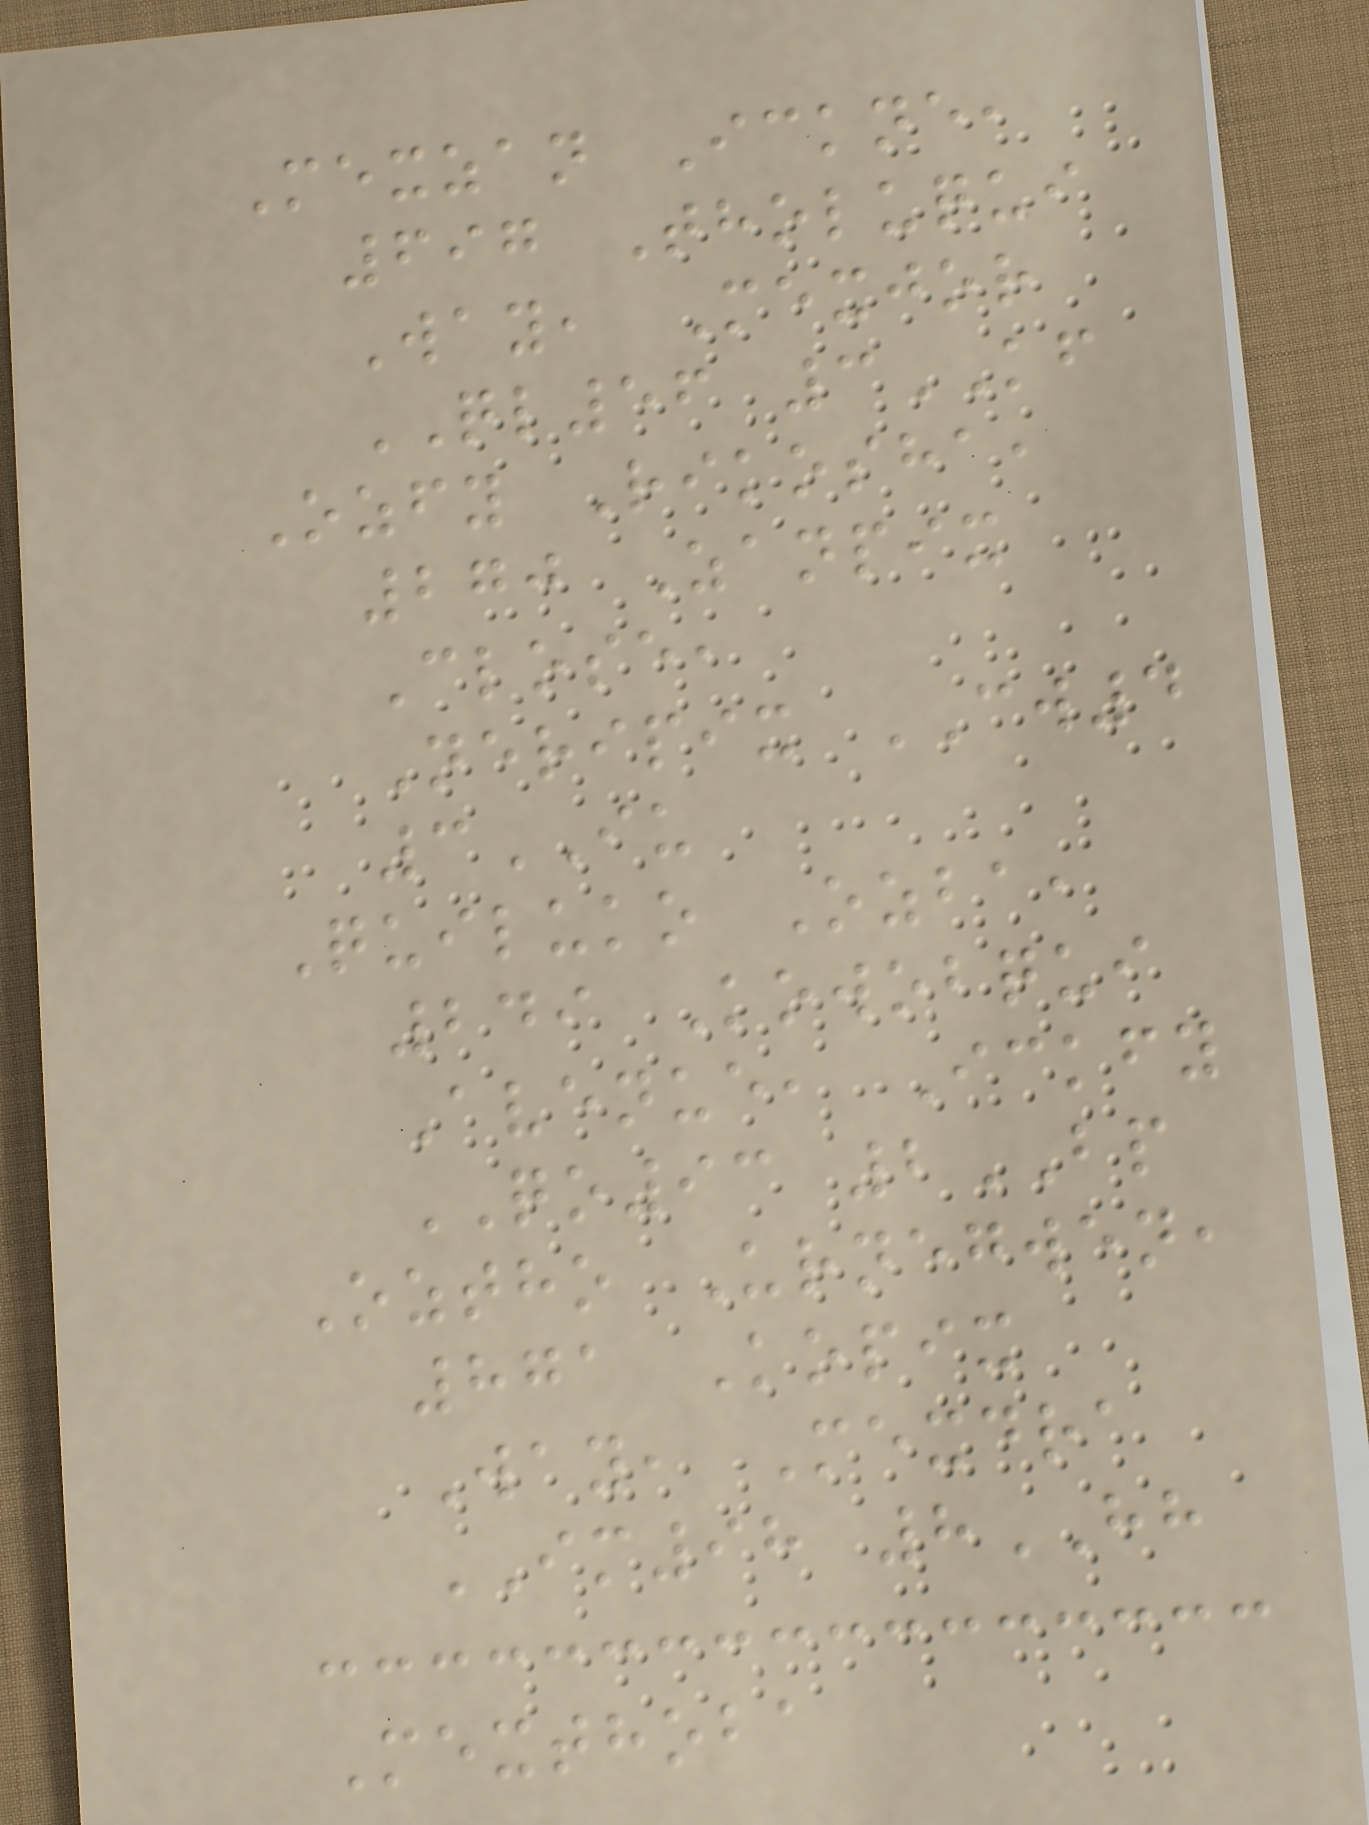Mexzan Ickne,
697 Tholuqui
Way, Mexjor
QL56 3KF
Ozfy Rikosha,
270 Zanpix
Close,
Neripix CW4
3IU
Quiluko Ozba,
249 Kowobqui
Avenue, Ickfy
QO93 2BP
Oztho Urnegwen,
871 Kopix
Way, Mexdra
IM98 8HH
Mexthoba
